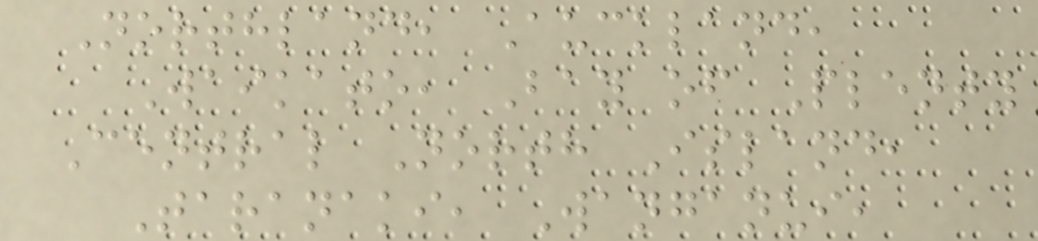Northland, Auckland,
Waikato, Bay of Plenty
Central North Island,
Taranaki, Wanganui,
